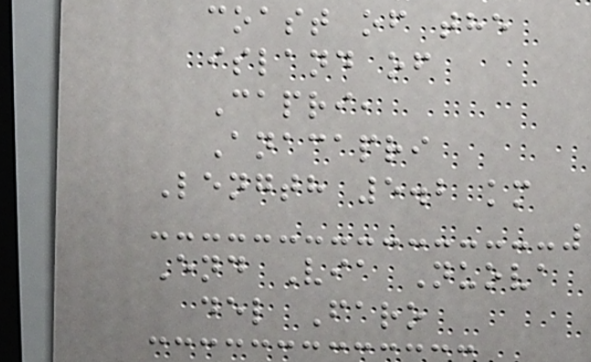coast of the
island of
Capri,
Anacapri
Length 5.2 km
End Via Nuova
del Faro
